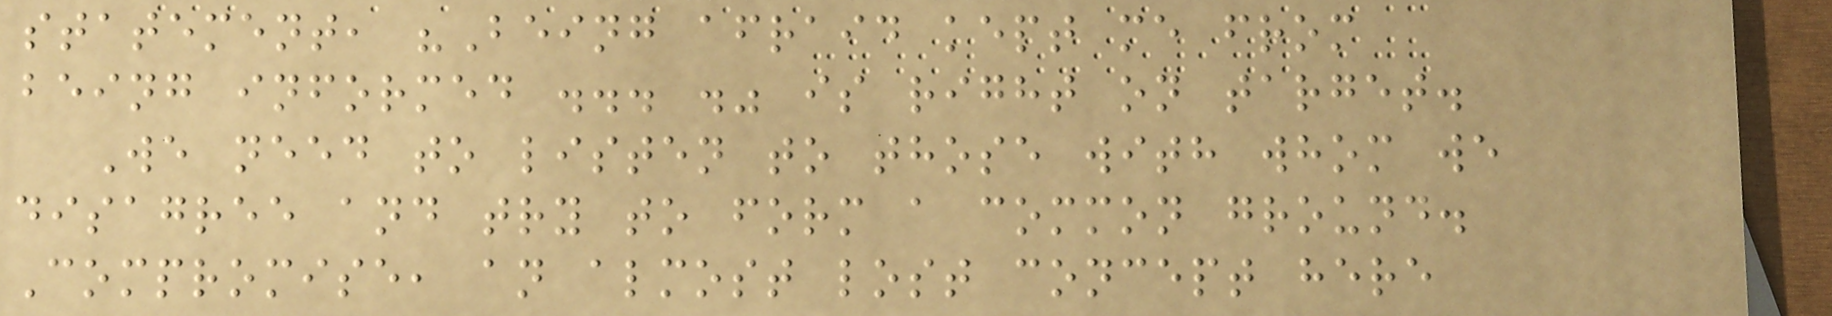statement, "Being afraid kept me from
being informed ... ." is right on target.
We need to listen to those with whom we
disagree and try to form a common ground.
Compromise, an almost lost concept here
